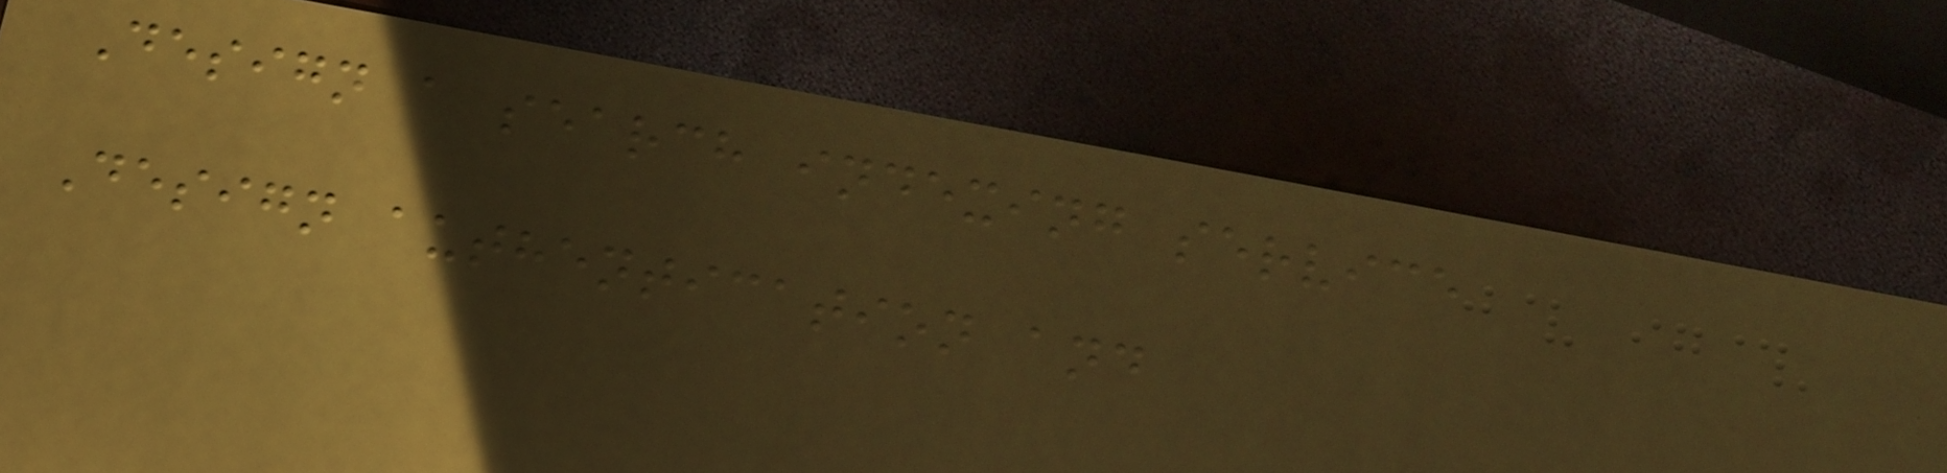Design a search indexing service
Design authentication and
